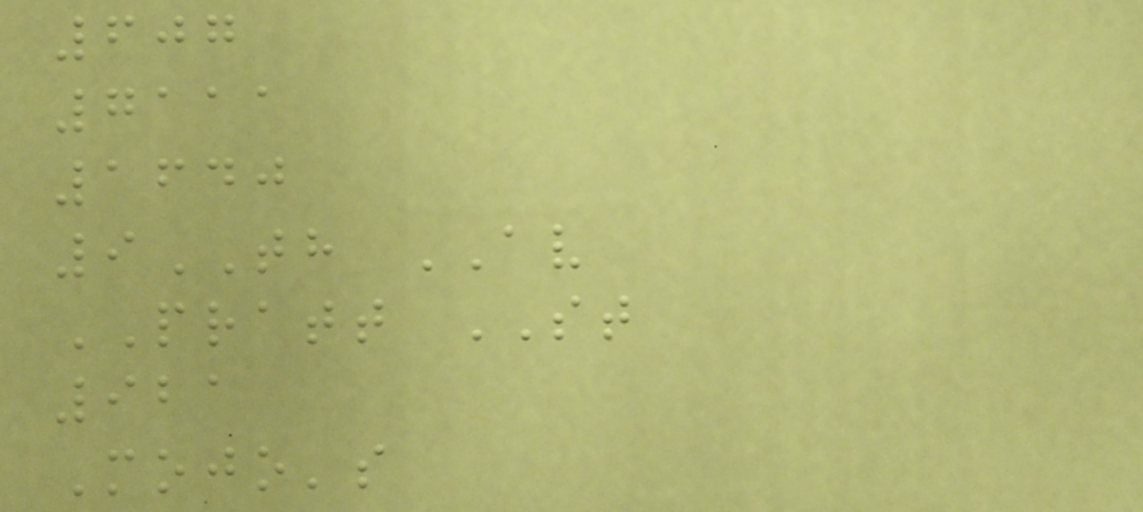607
7111
1640
9TH AV
PRATT ST
921
Mojo's
